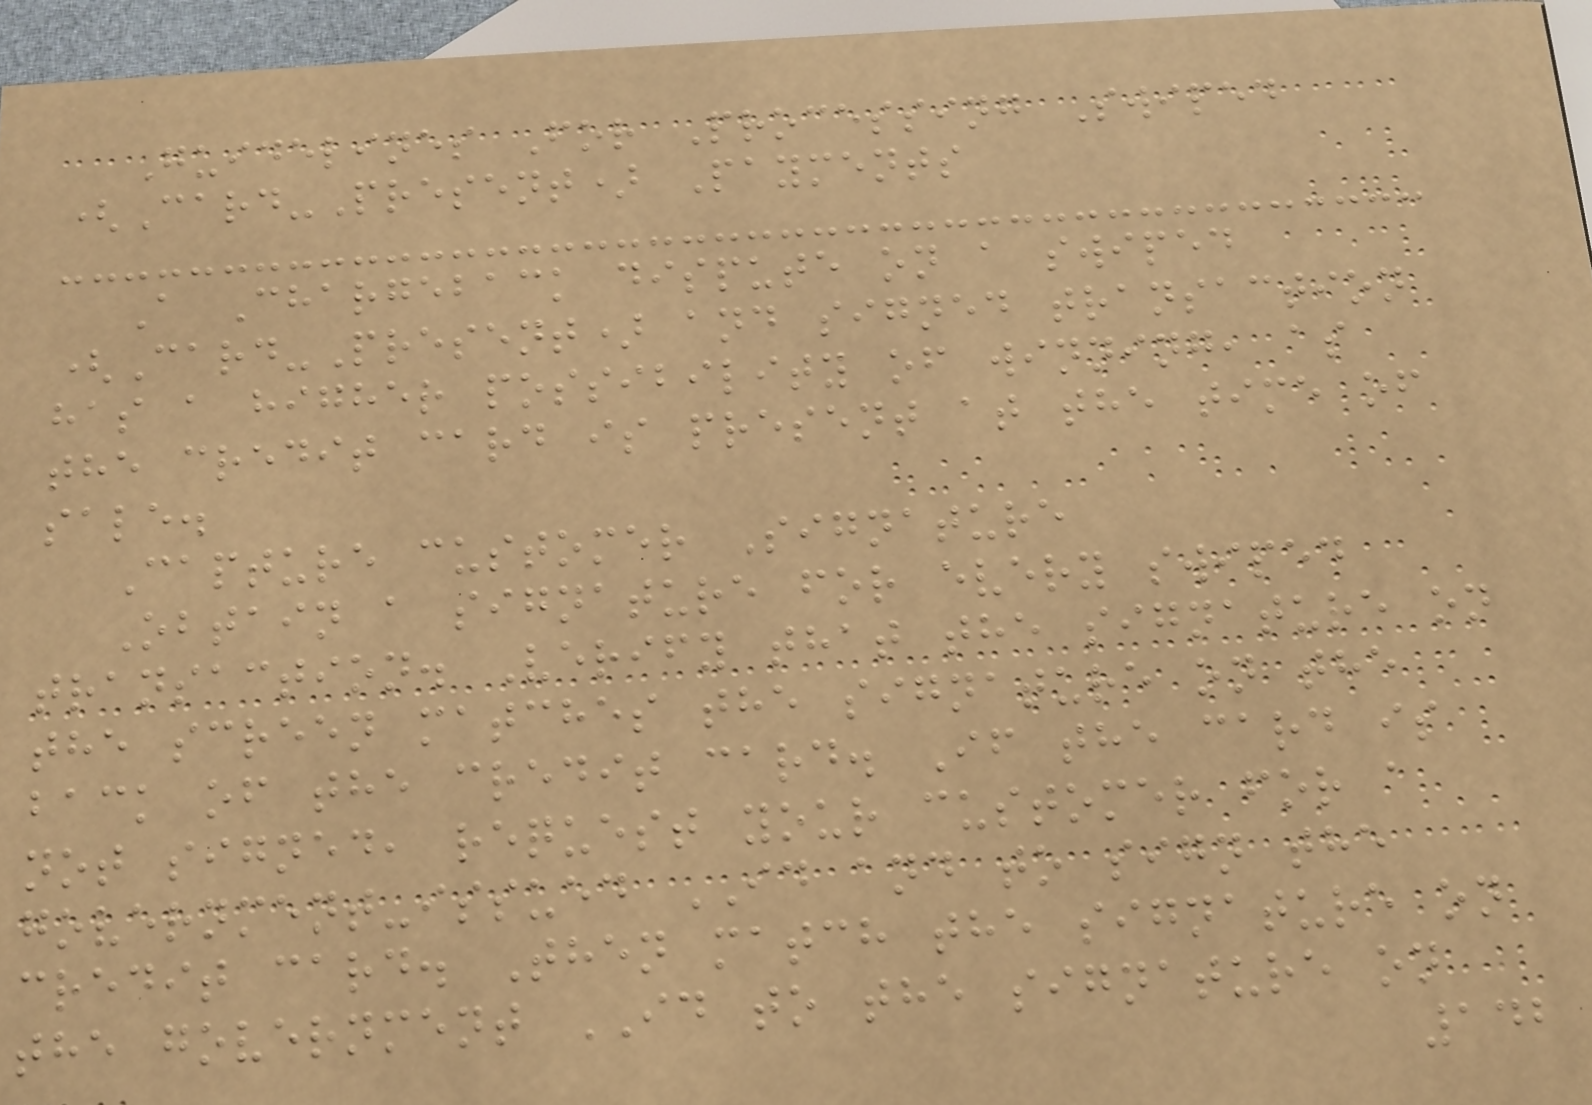Guidelines For Processing Swiped
(Card-Present) Payments
A Chargeback dispute on a swiped
(Card-Present) and signed transaction
has a higher possibility of winning, as
the credit card is present at the time of
sale.
Capture customer Signature
Obtain a signature for every swiped
transaction. Verify that the signature on
the screen matches the signature on the
back of the credit card. If the card is
not signed, request your customer for a
government-issued ID and to sign the
credit card. Then match the signature on
the government ID to the signature on
142
